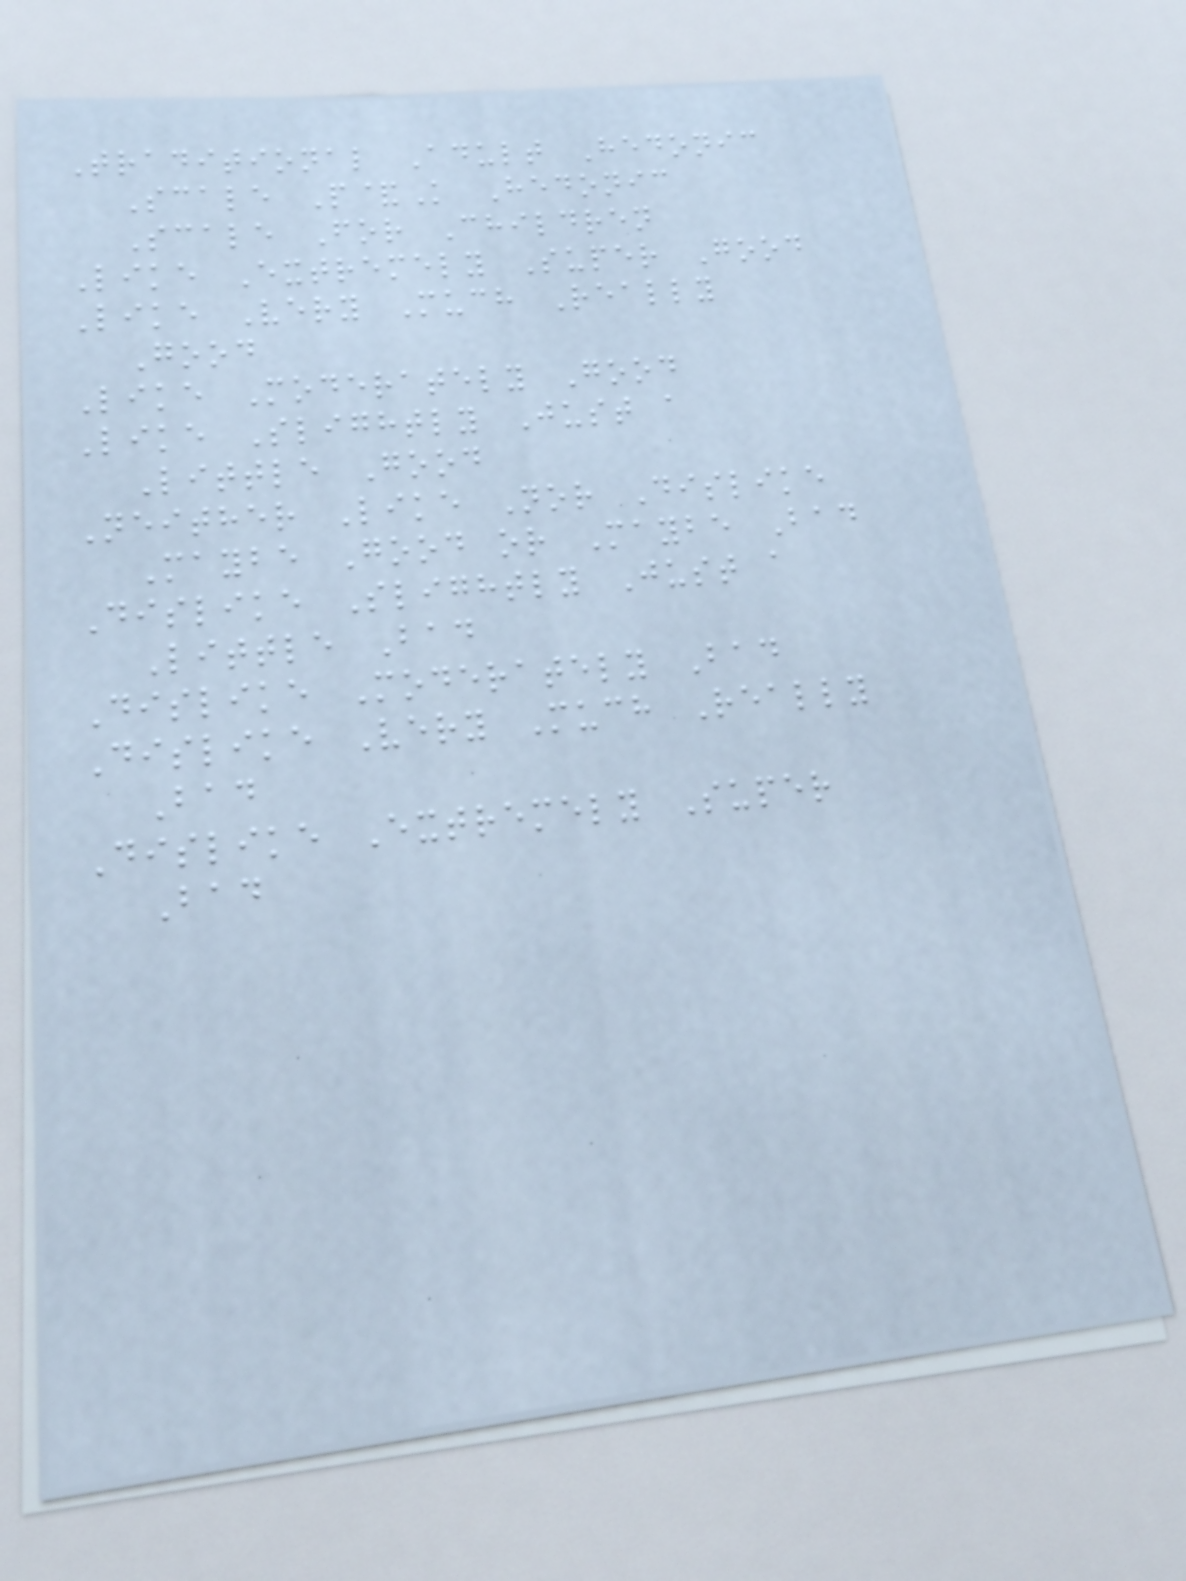Traditional Adult Hedonic
Scale P&K Hedonic
Scale For Children
Like Extremely Super Good
Like Very Much Really
Good
Like Moderately Good
Like Slightly Just a
Little Good
Neither Like Nor Dislike
Maybe Good or Maybe Bad
Dislike Slightly Just a
Little Bad
Dislike Moderately Bad
Dislike Very Much Really
Bad
Dislike Extremely Super
Bad
